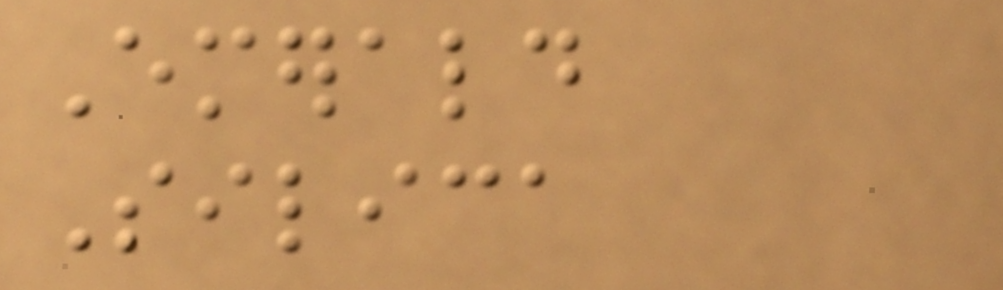Emerald
Silica
